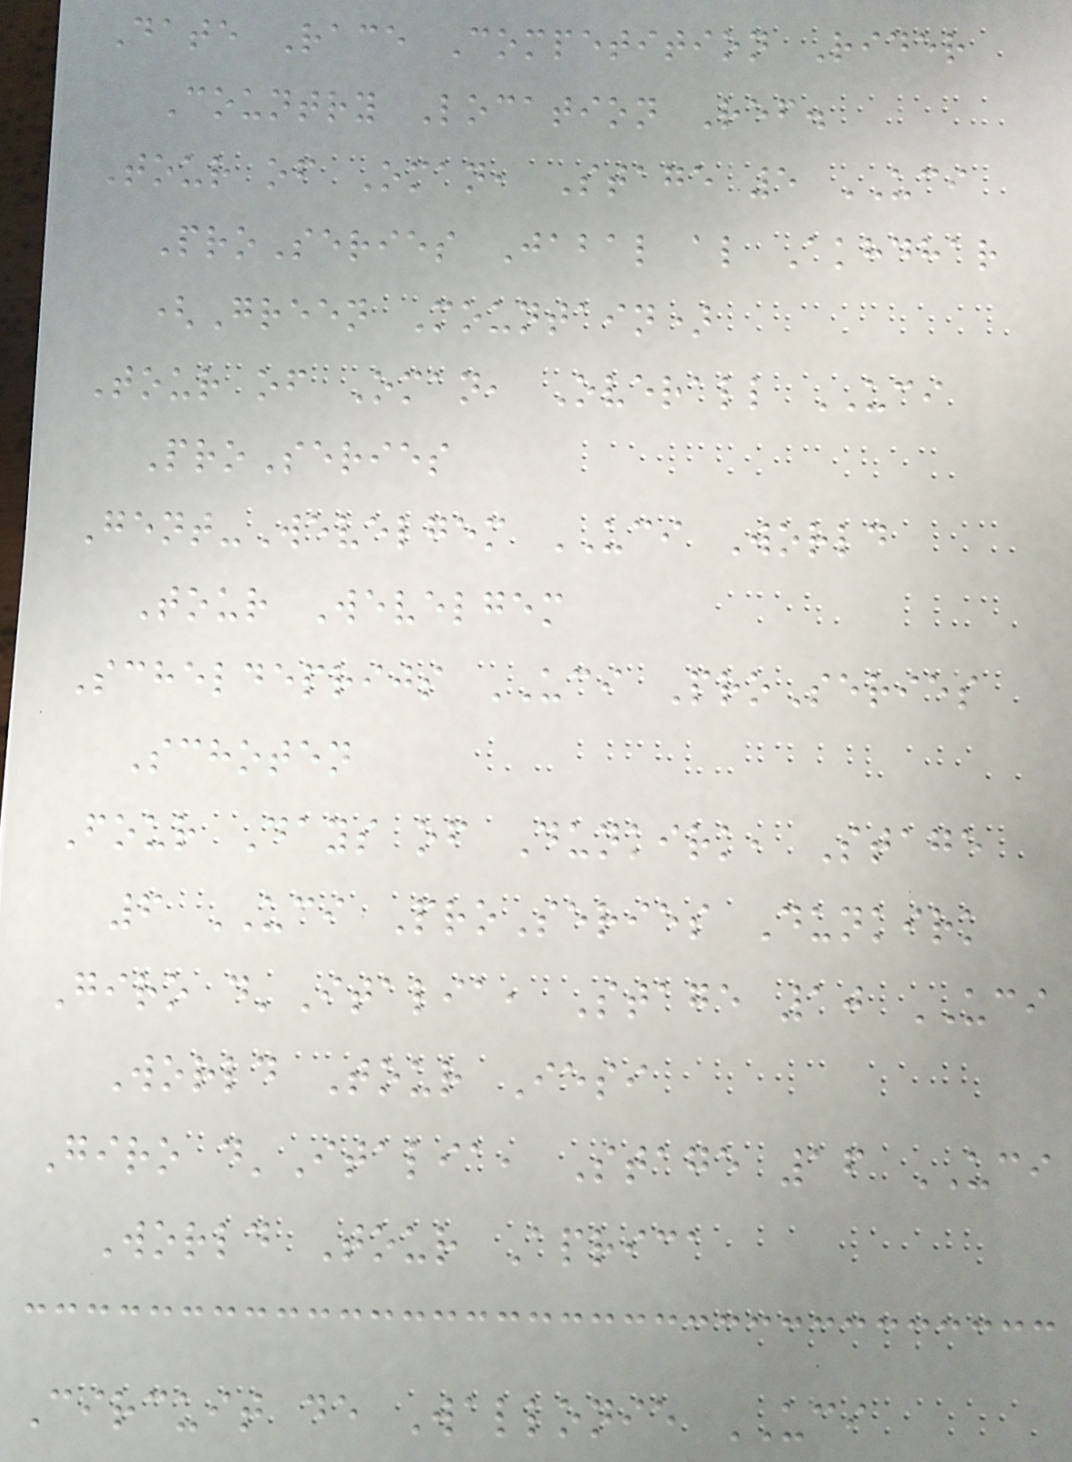Date Race Competition Rider
Country Location Ref.
Tour of Oman, Stage 5 UCI
ProSeries Jabal al Akhdhar
(Green Mountain)
Tour of Oman, Overall UCI
ProSeries
Gent-Wevelgem UCI World
Tour Wevelgem
Scheldeprijs UCI ProSeries
Schoten
Four Days of Dunkirk, Stage
6 UCI ProSeries Dunkirk
Giro d'Italia, Stage 10 UCI
World Tour Iesi
Giro d'Italia, Stage 16 UCI
World Tour Aprica
Circuit de Wallonie UCI
